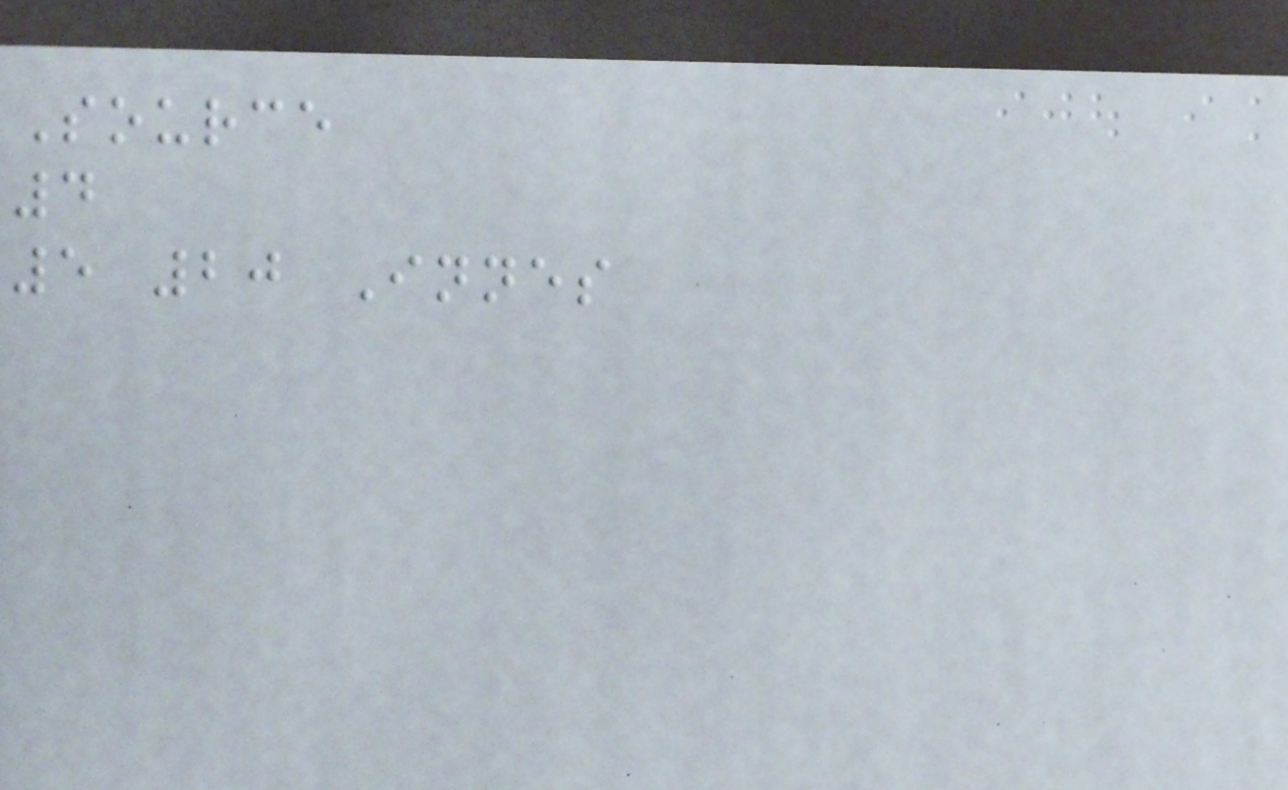Source
4
5 20 Innes
